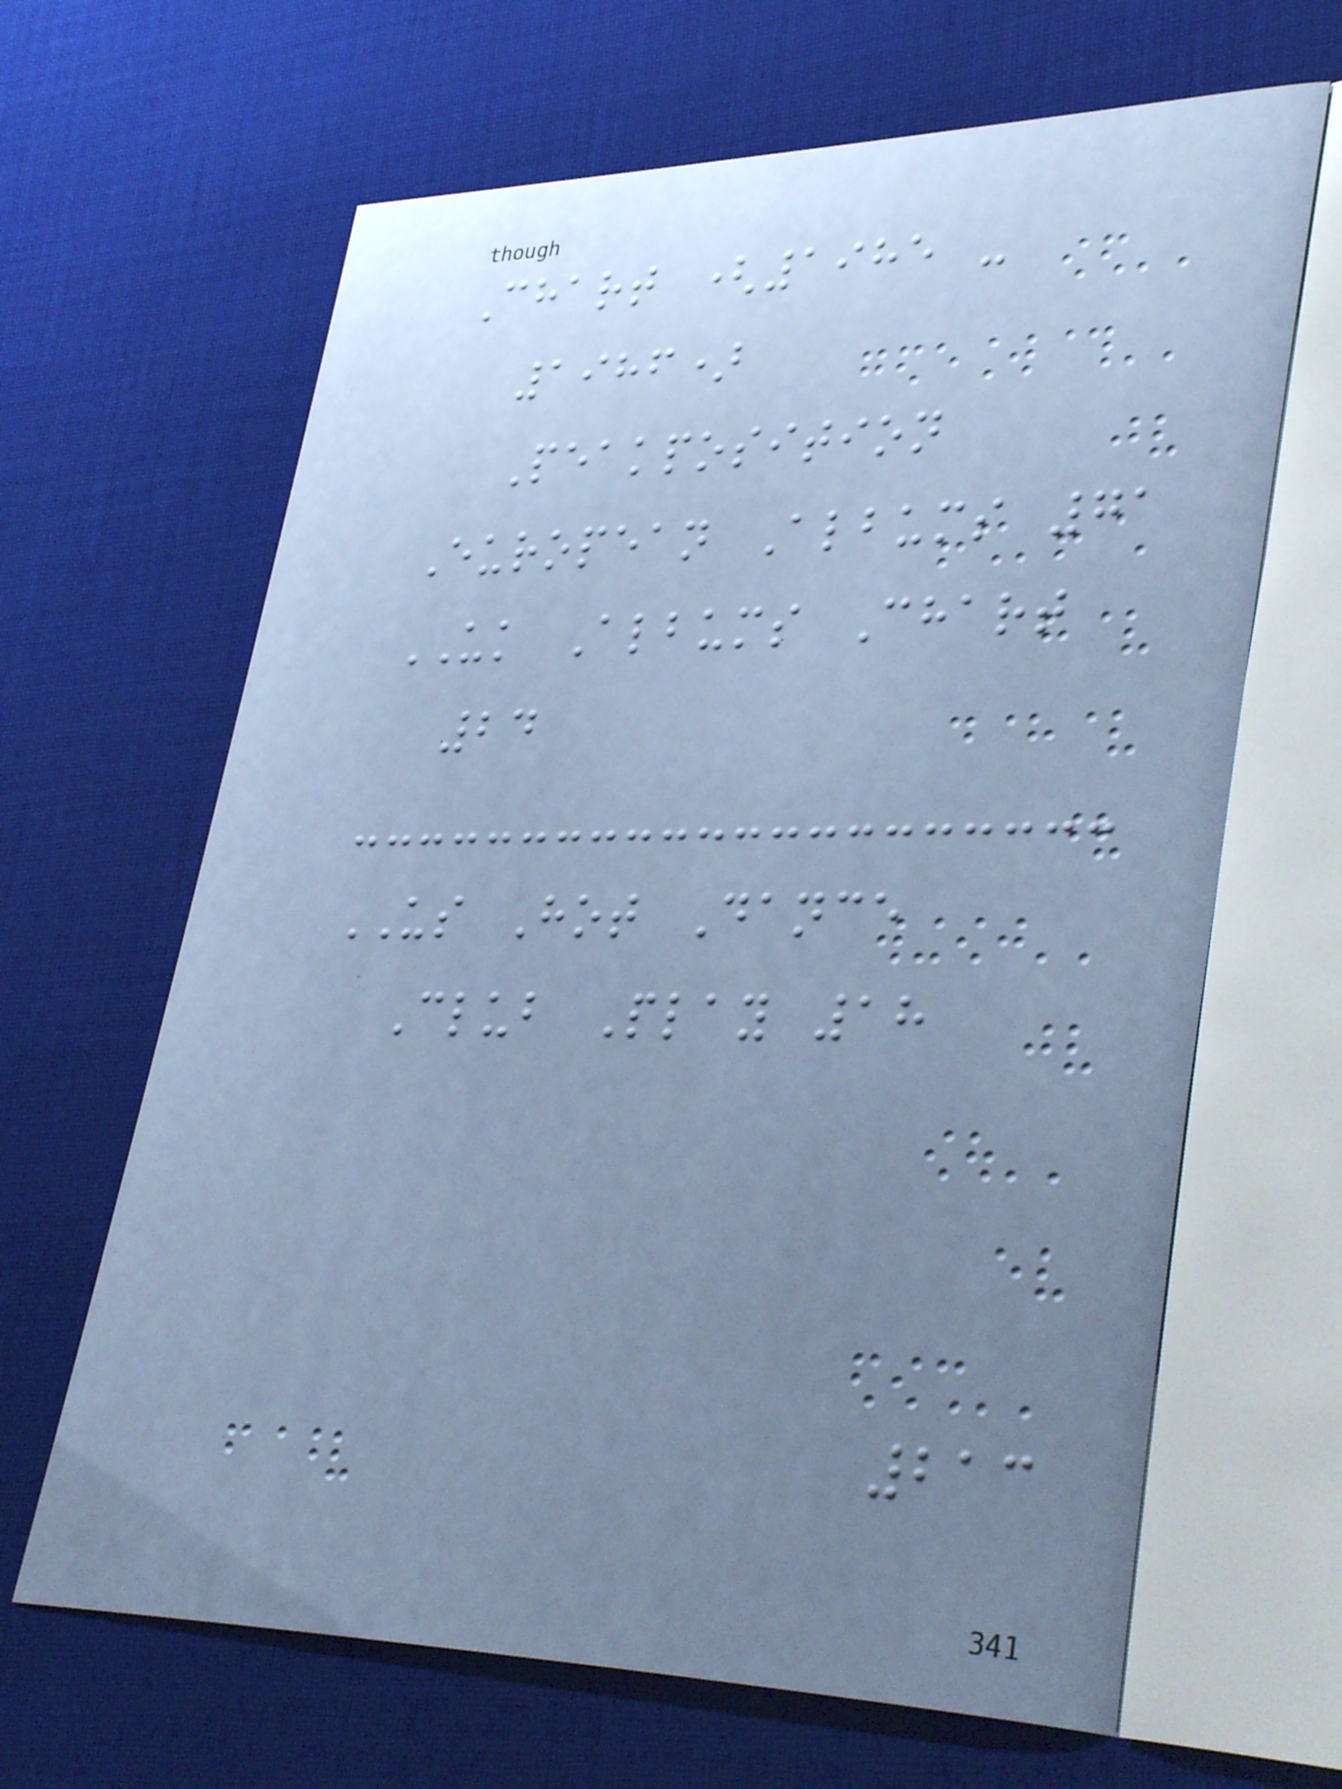Chart (1985 -
1986)
Peakposition
European Albums 71
UK Albums Chart
24
US Hot Dance
Club Play 18
213
